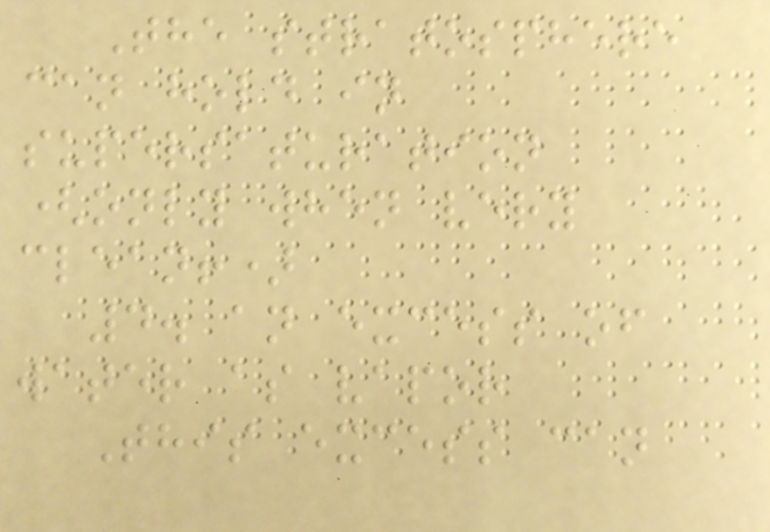The stratosphere
can hold in
supersaturation
(only when very
clean!)
4. an excess of
water as vapor
This excess can
